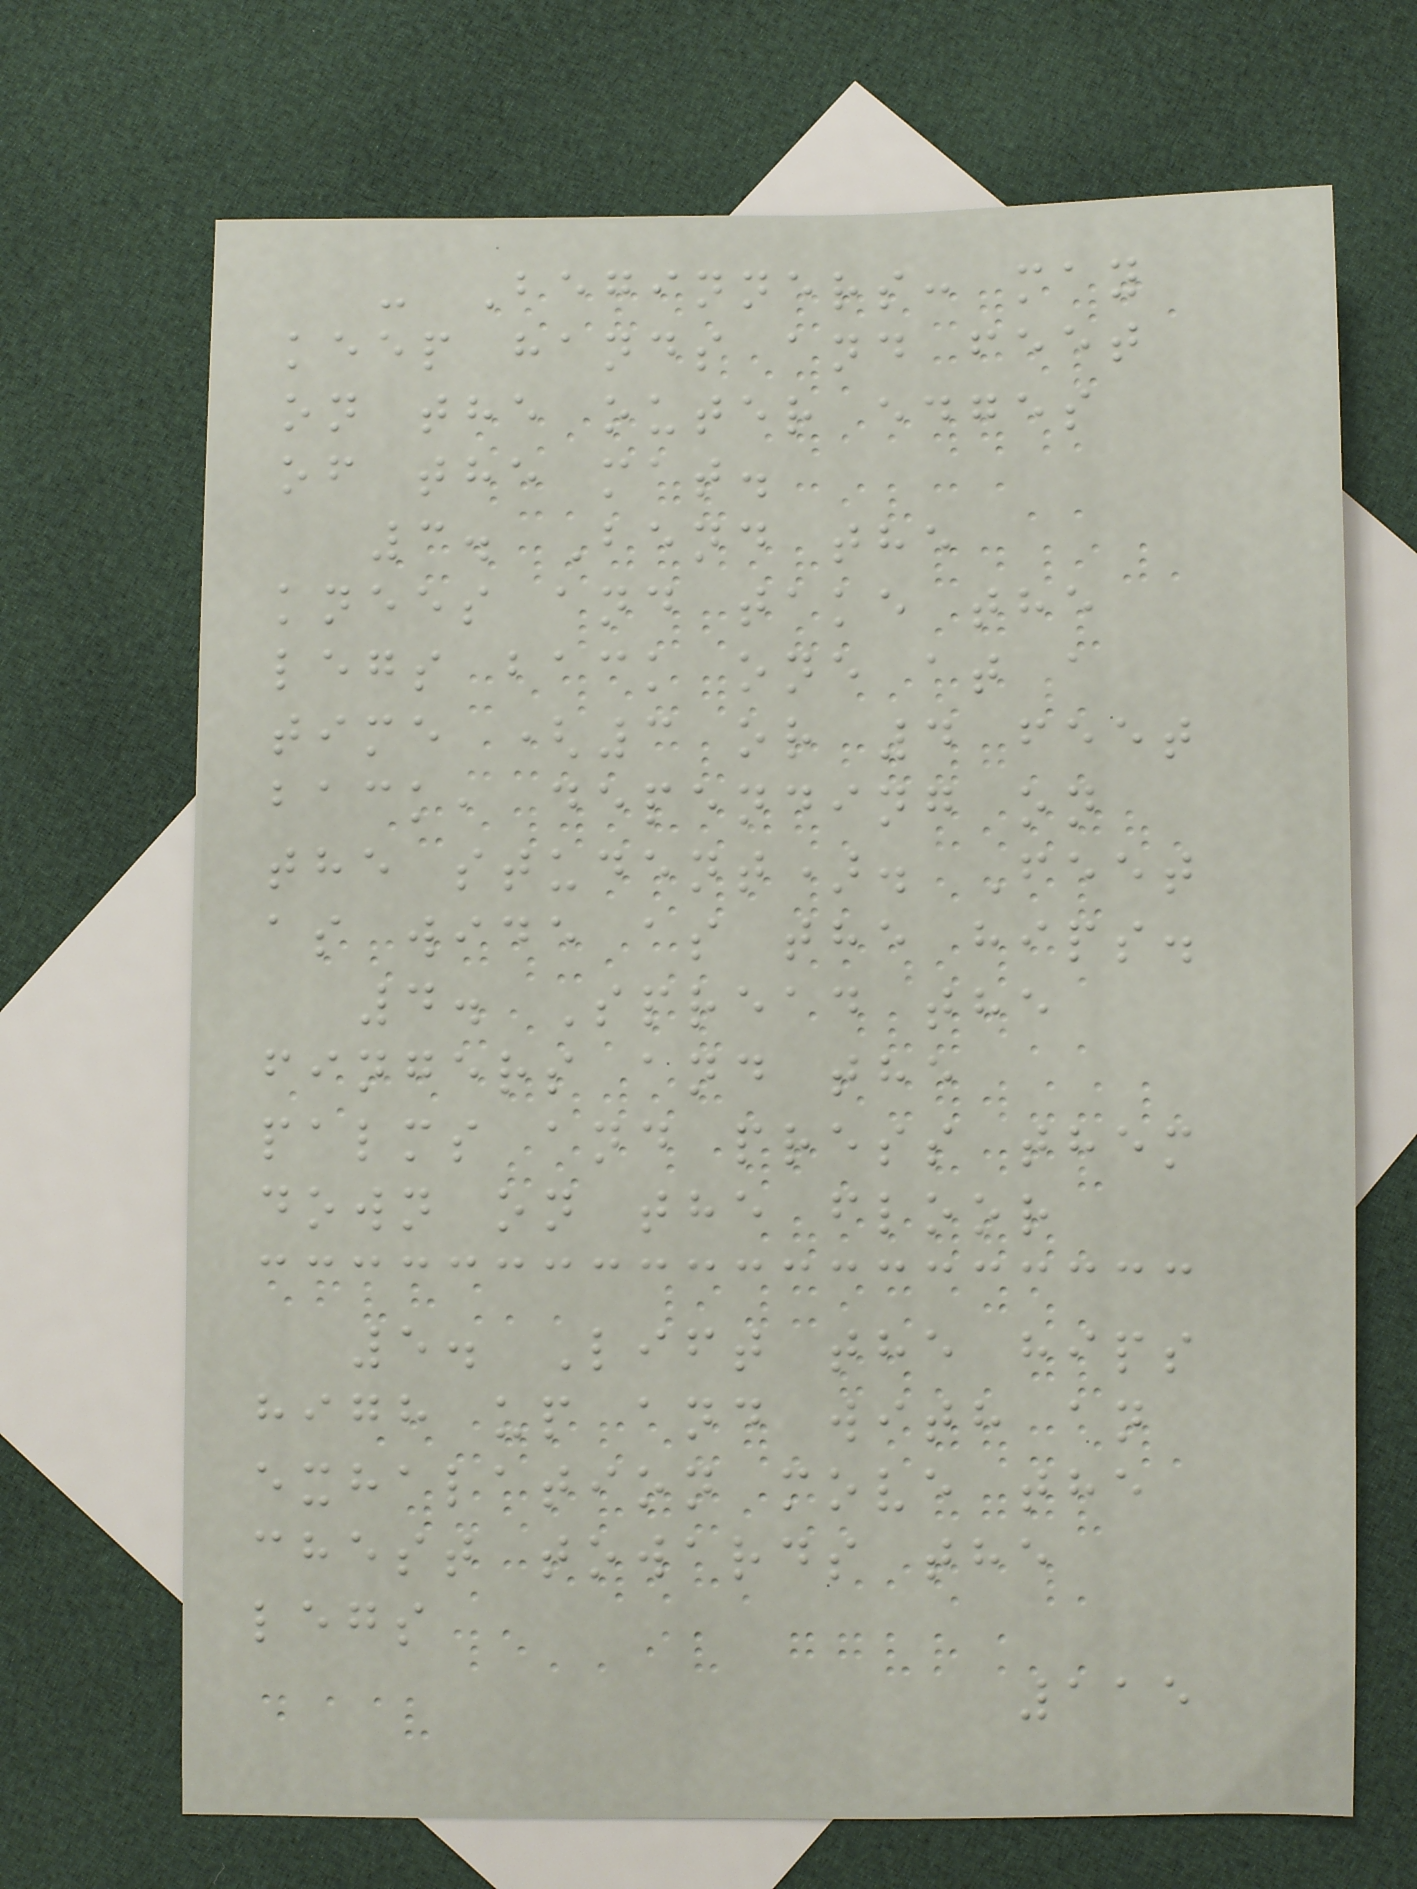- Beginners: may
keep hands and feet
on the outer edges
of the mat.
3. Bend the
knees and take the
legs back one at a
time (3 or 4 feet
back, depending on
the student). Feet
as wide as the hips.
4. Spread the
fingers and the
palms and press them
down on the floor
5. Lift the hips
high up and with an
exhalation move the
chest towards the
legs
115
